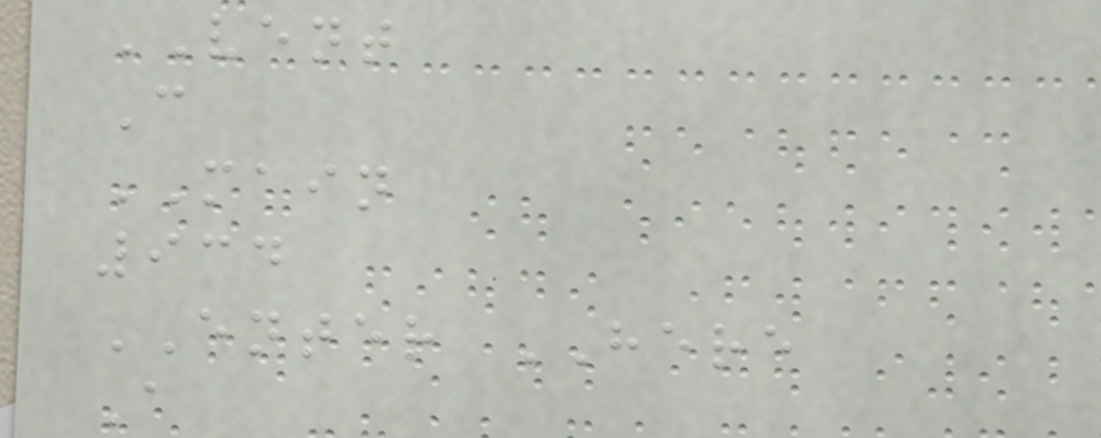VENT
C
MAIN
934
ENTER HERE
A
